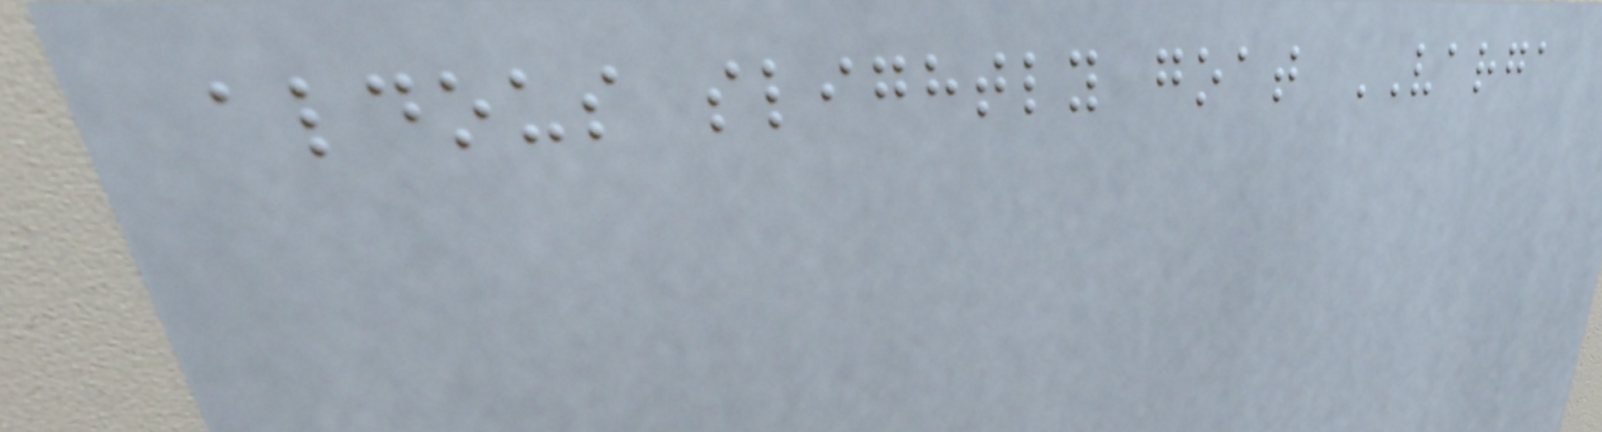aldous slightly goat VARGA
